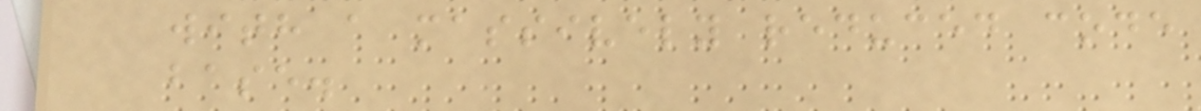with a massively reduced code
base.
